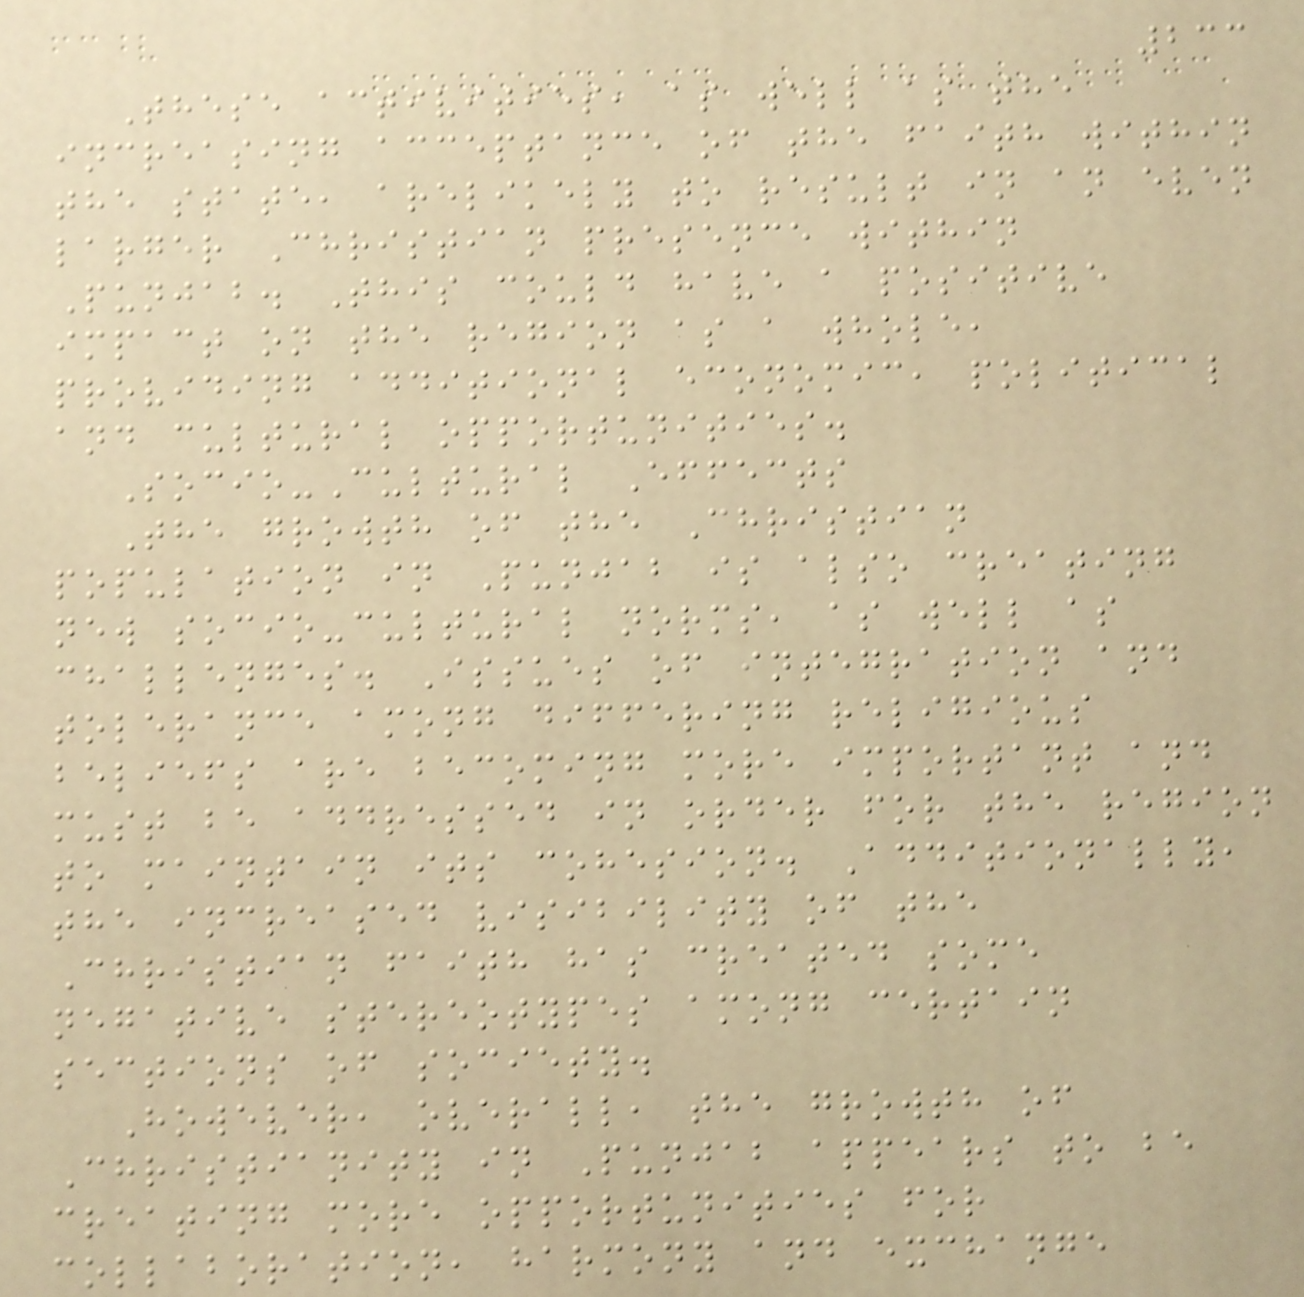233
These activities, as well as the
increasing acceptance of the faith within
the state, arelikely to result in an even
larger Christian presence within
Punjab. This could have a positive
impact on the region as a whole,
providing additional economic, political
and cultural opportunities.
Socio-Cultural Effects
The growth of the Christian
population in Punjab is also creating
new socio-cultural norms, as well as
challenges. Issues of integration and
tolerance among differing religious
beliefs are becoming more important and
must be addressed in order for the region
to maintain its cohesion. Additionally,
the increased visibility of the
Christian faith has created some
negative stereotypes among certain
sections of society.
However, overall, the growth of
Christianity in Punjab appears to be
creating more opportunities for
collaboration, harmony and exchange
